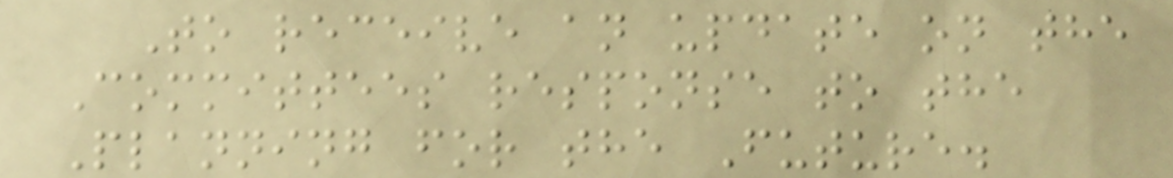To receive an update on the
Committees response to the
Planning for the Future.
